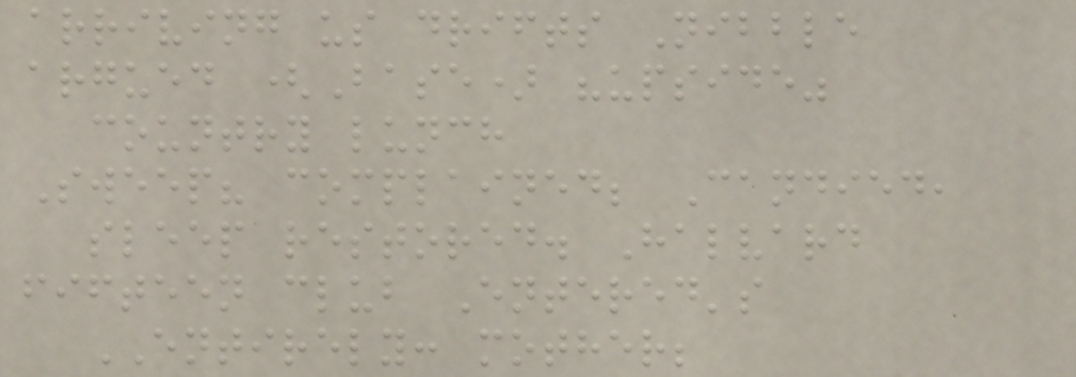arriving us drifts Nibble
argued (Base) "upside"
country lunch
Sweep? complained; Candied,
sleep restored. Halvard
fifteen club Entered's
ENTIRELY: mother;
